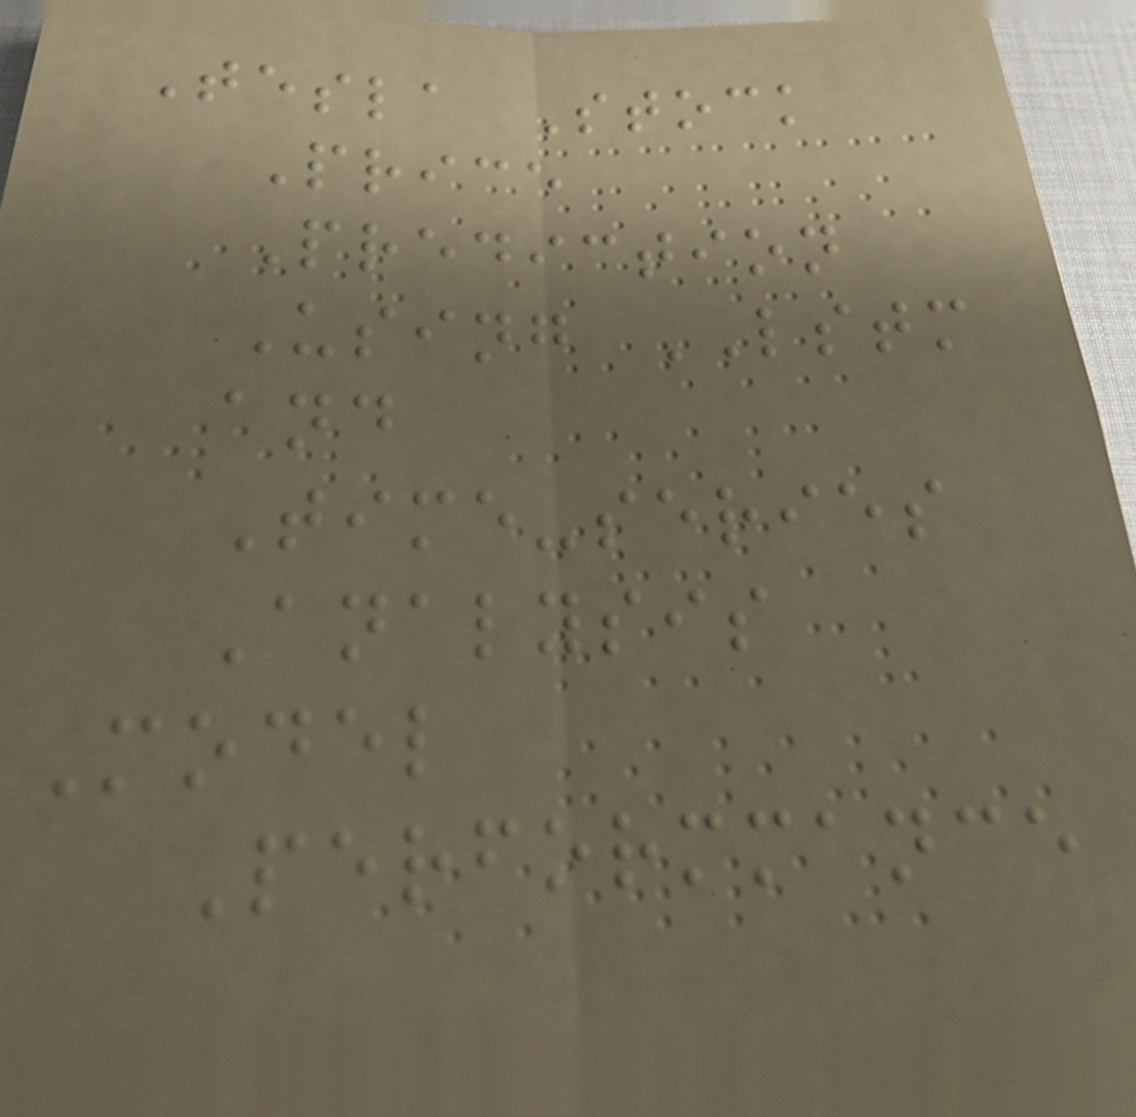Tesla Stock
Price
Prediction
Using LSTM
and
Time-series
Analysis
Model
Performmance
